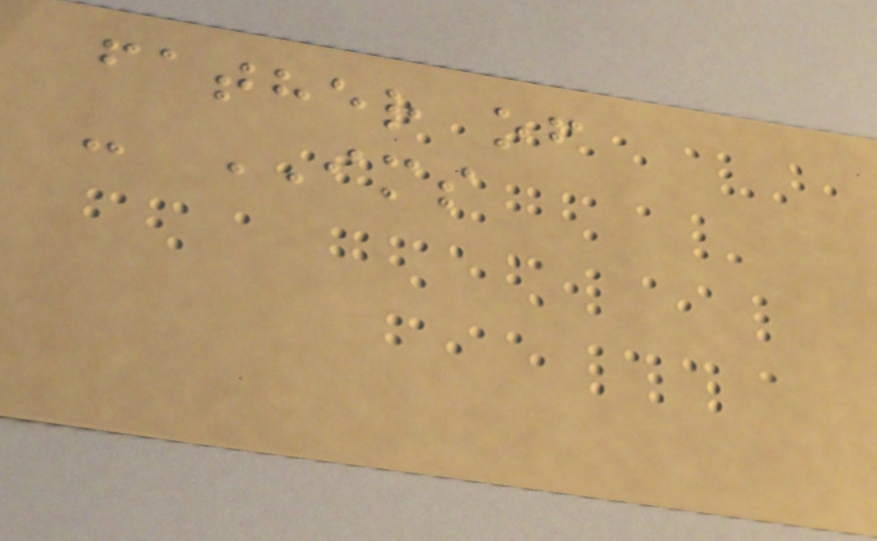father of
- IMS
